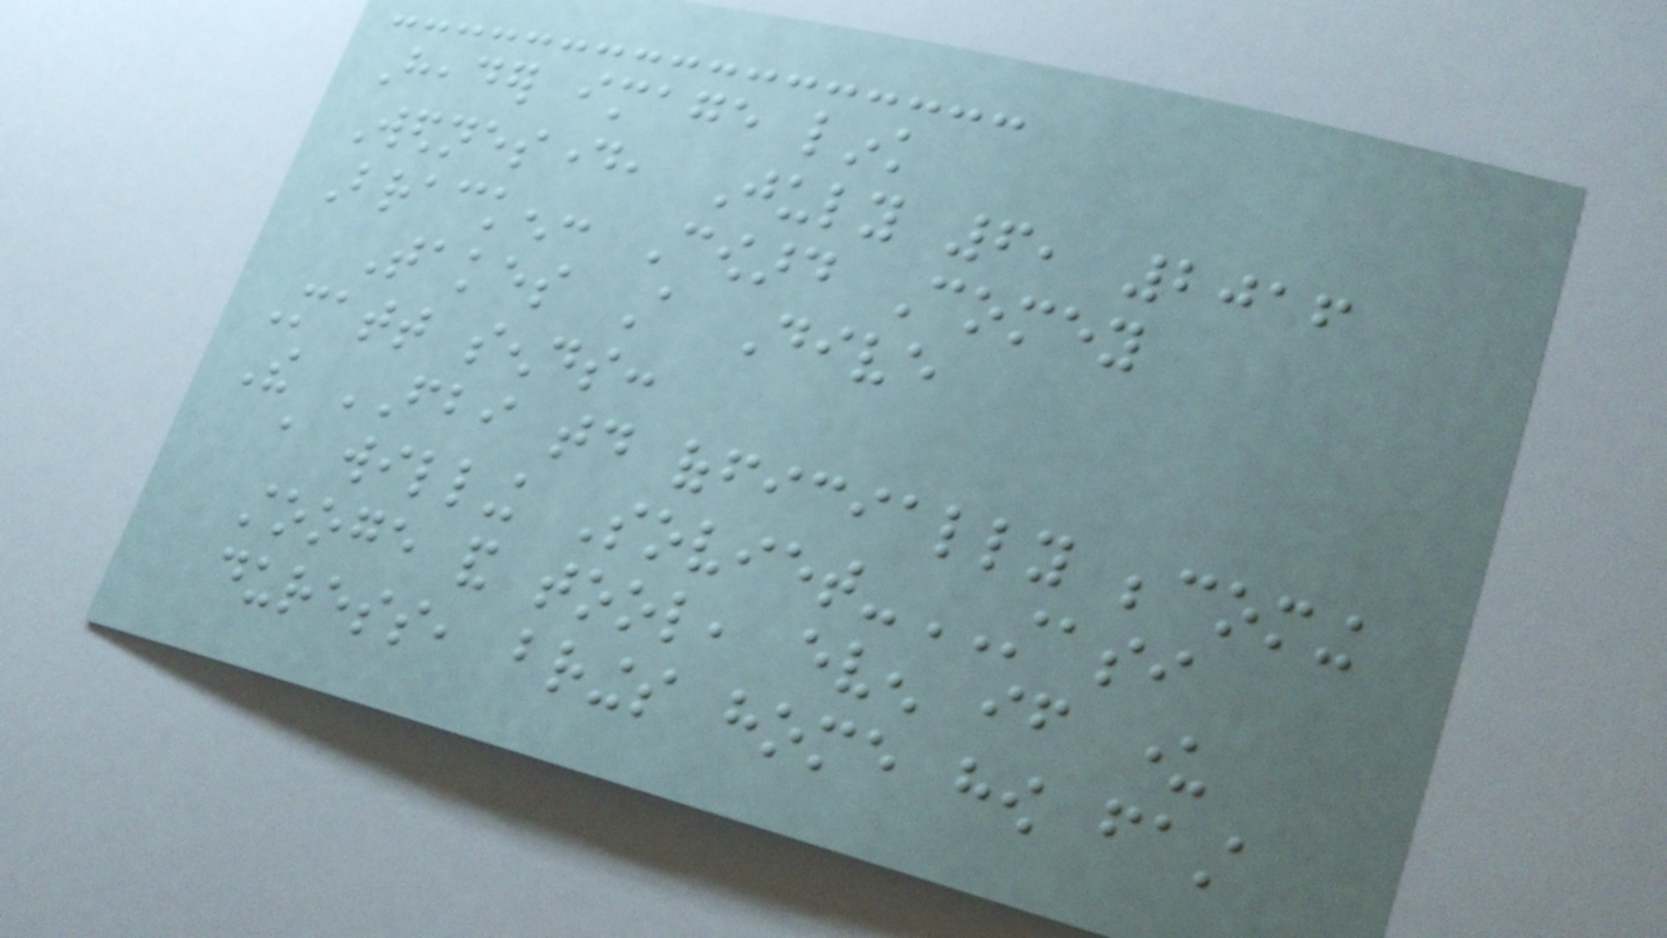Header image link
Wednesday, July 6, 2016
Bracken: Coward Comey
Takes A Dive
Matt sends:
The FBI today officially becoming
a willing Soviet-STASI
stooge and tool, even if under
duress, brings home how fast
